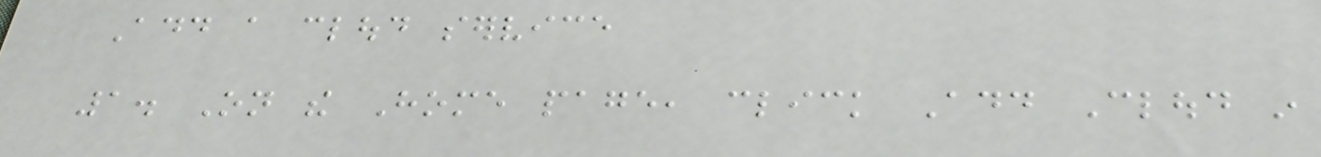Add a cloud service
1. On the Home page, click Add Cloud in
